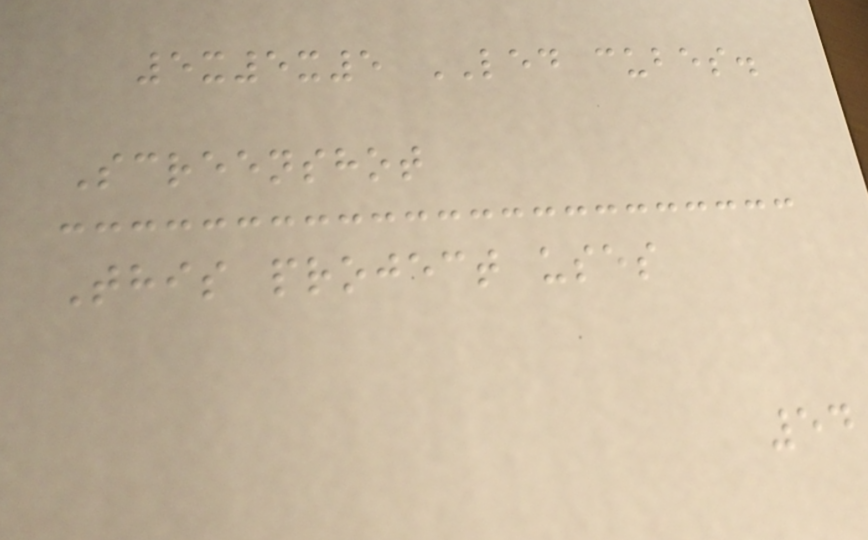5x5x5 LED cubes.
Screenshot
This project uses
54
